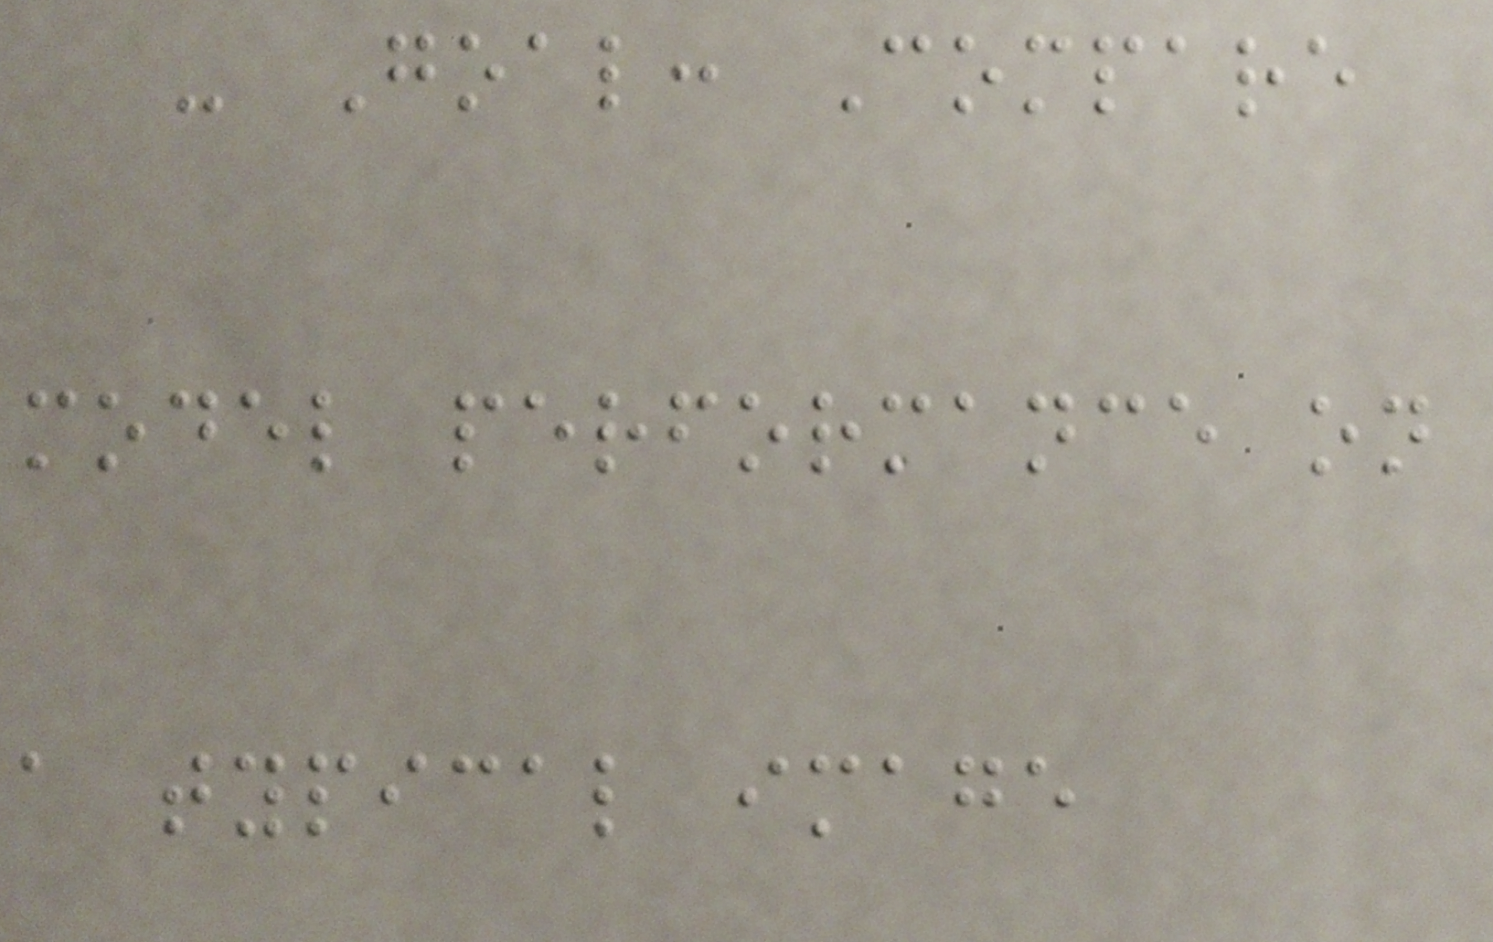- Goal: Compare
model performance on
a typical image
